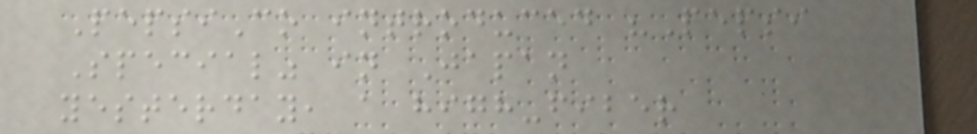PepsiCo introduced "Pepsi
Special" in Japan
yesterday, a high-fiber
